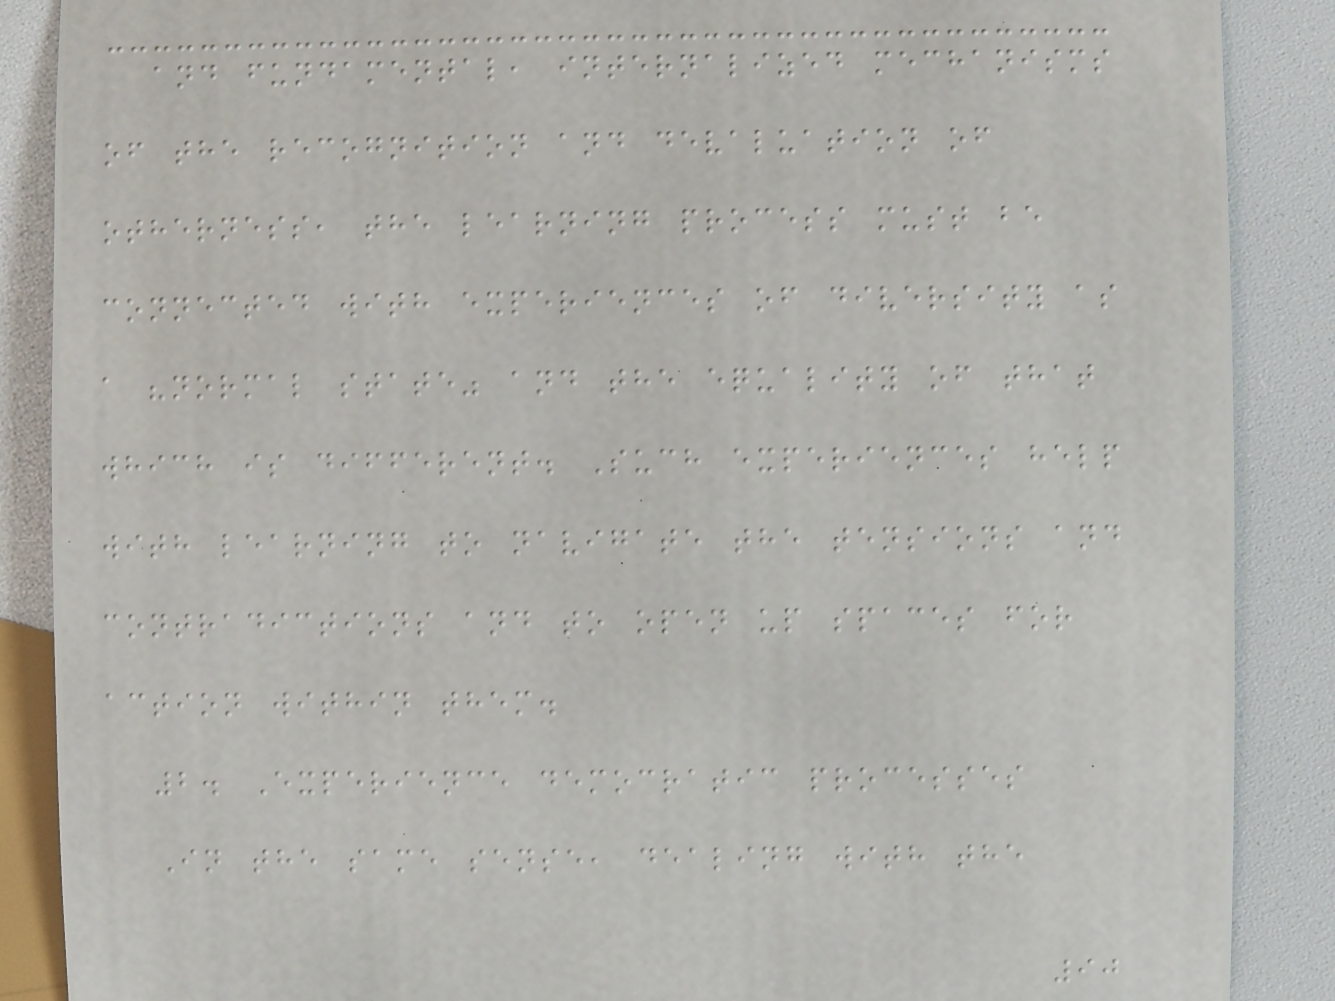and fundamental, internalized mechanisms
of the recognition and devaluation of
otherness, the learning process must be
connected with experiences of diversity as
a "normal state" and the equality of that
which is different. Such experiences help
with learning to navigate the tensions and
contradictions and to open up spaces for
action within them.
2. Experience democratic processes
In the same sense, dealing with the
90
